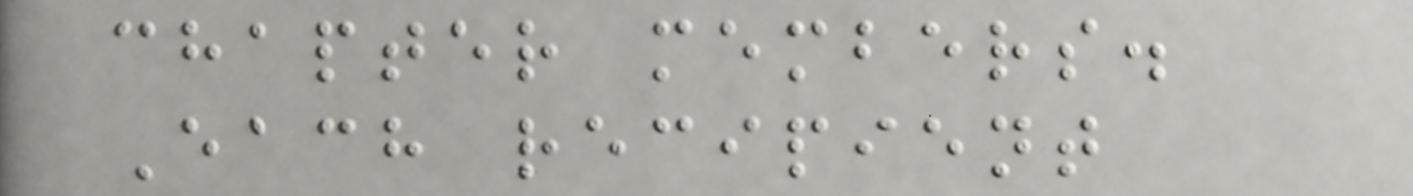chapter members.
Each recipient
